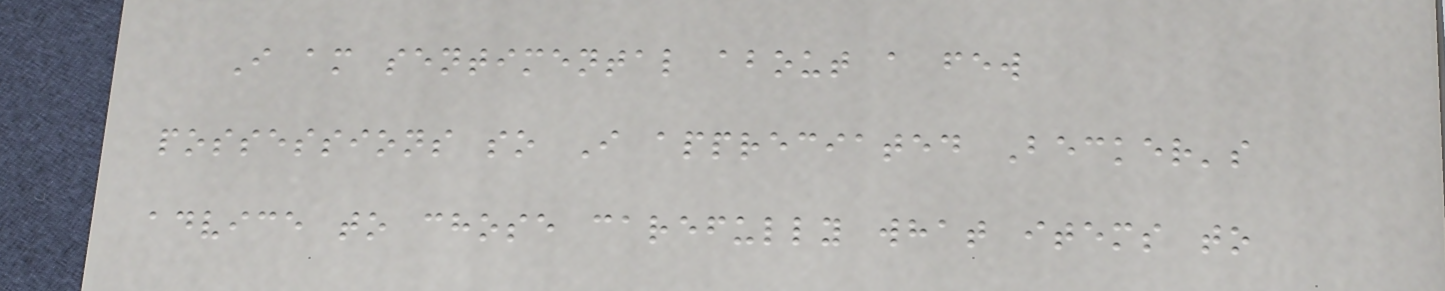I am sentimental about a few
possessions so I appreciated Becker's
advice to chose carefully what items to
